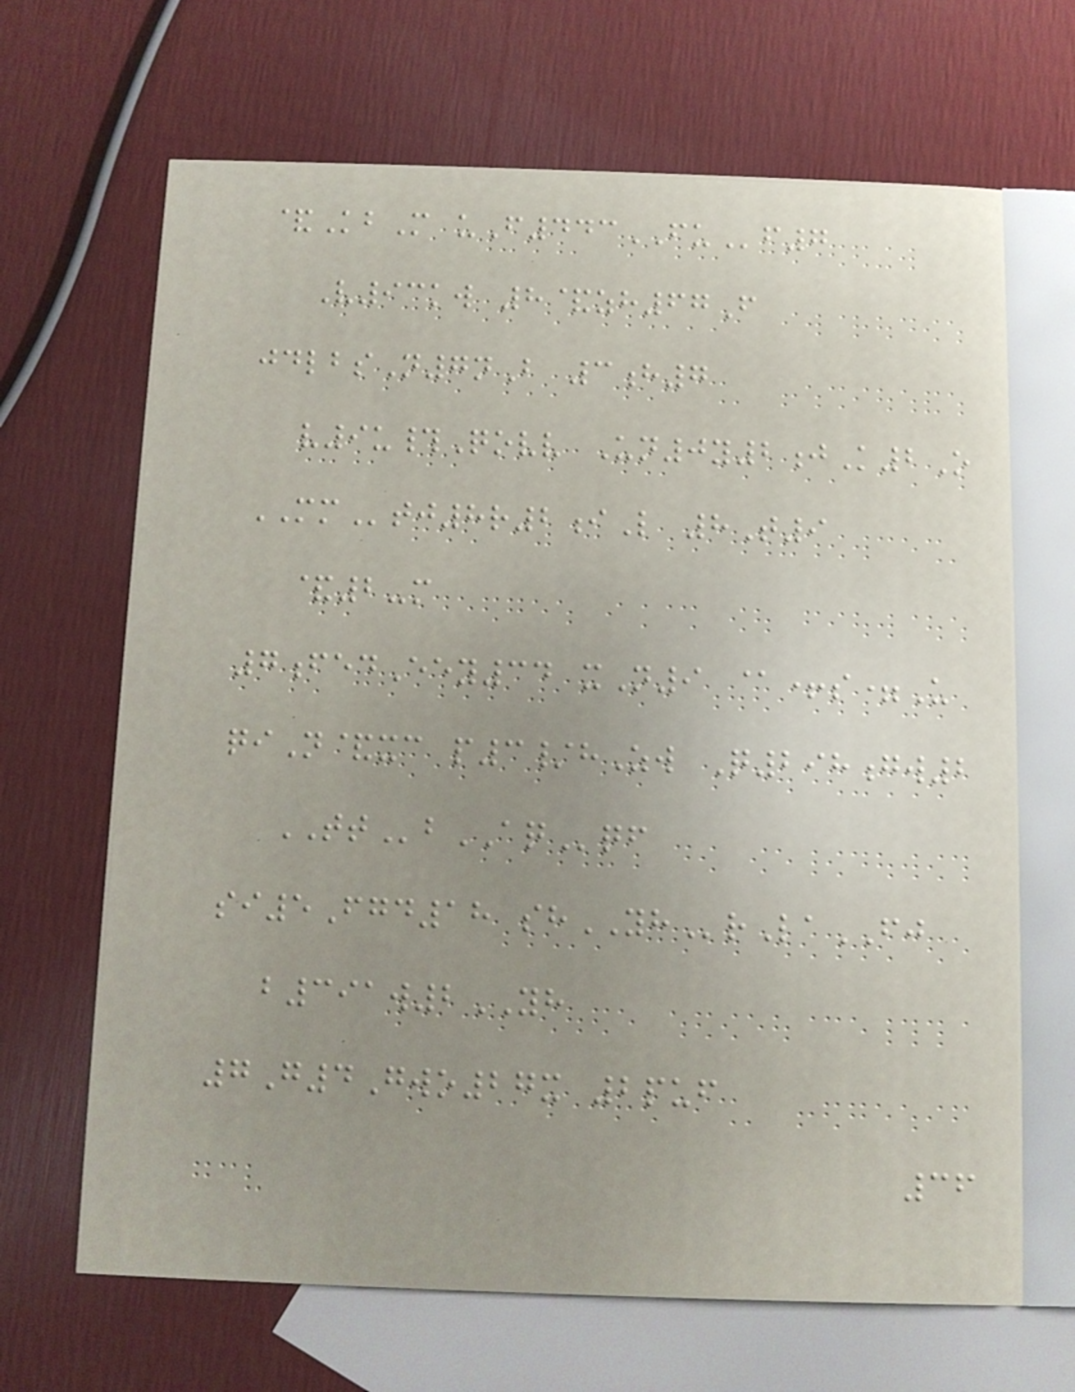&KbM uF443FUf7
V93kw 8&zh67F
jdlbsN7nB 3h7
v9u#Qovv Un0y2jK2O
MMtj8r2iL 8T9
&2-m
7fedEey34 xN9 @+s=U
qiN&xc p3/hZw Q298gw2
TTbAQqf
si5Fgd18 shYHrLaFJ
b391w2YH
7G4Gwo27x 2puf
36
